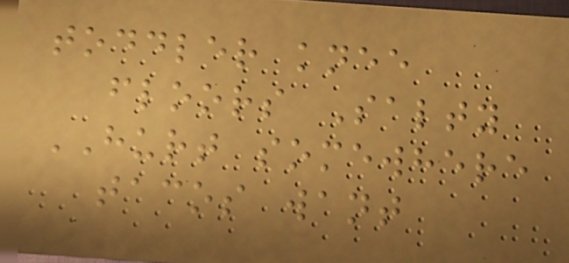toddler knee
floors Salty
HURT somewhere
tacos want
